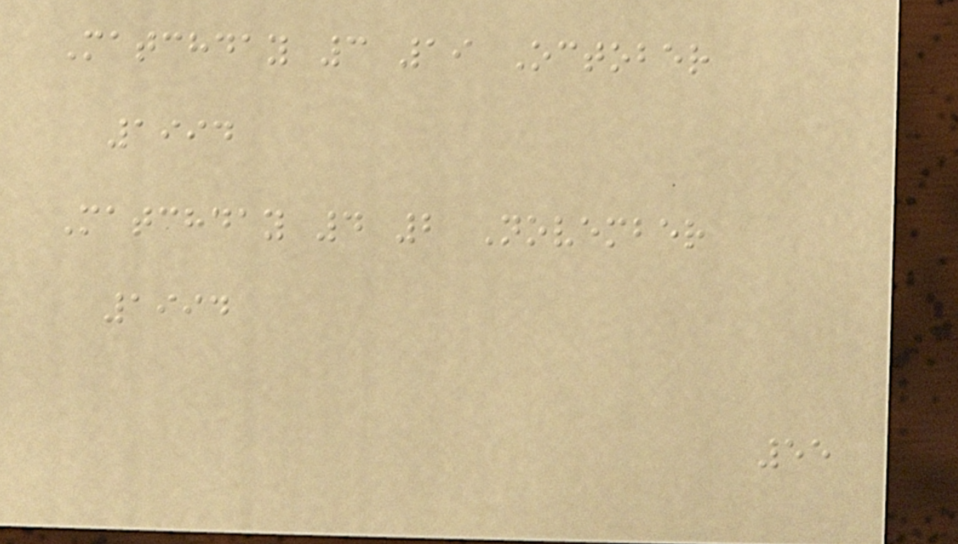Matchday 3 19 October
1994
Matchday 4 2 November
1994
55
